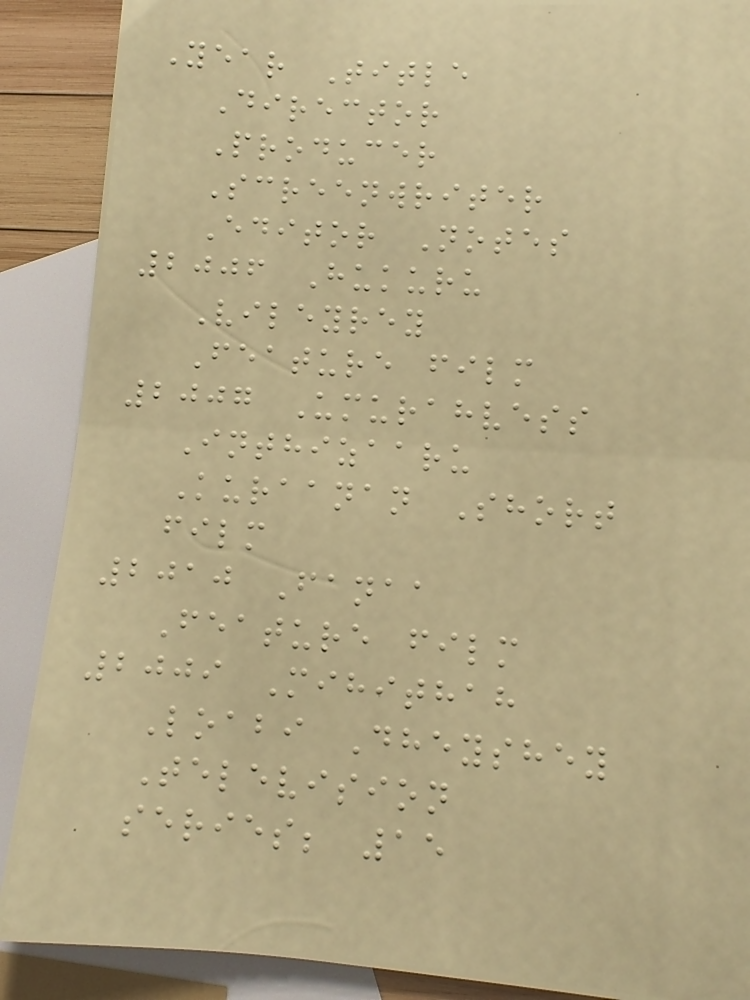Year Title
Director
Producer
Screenwriter
Editor Notes
2006 Hukuru
Vileyrey
Feature film
2007 Umurahvess
Inthizaaru
Kuraanan Short
film
2010 Fanaa
Feature film
2009 Mihithah
Loabi Dheyshey
Television
series; 15
